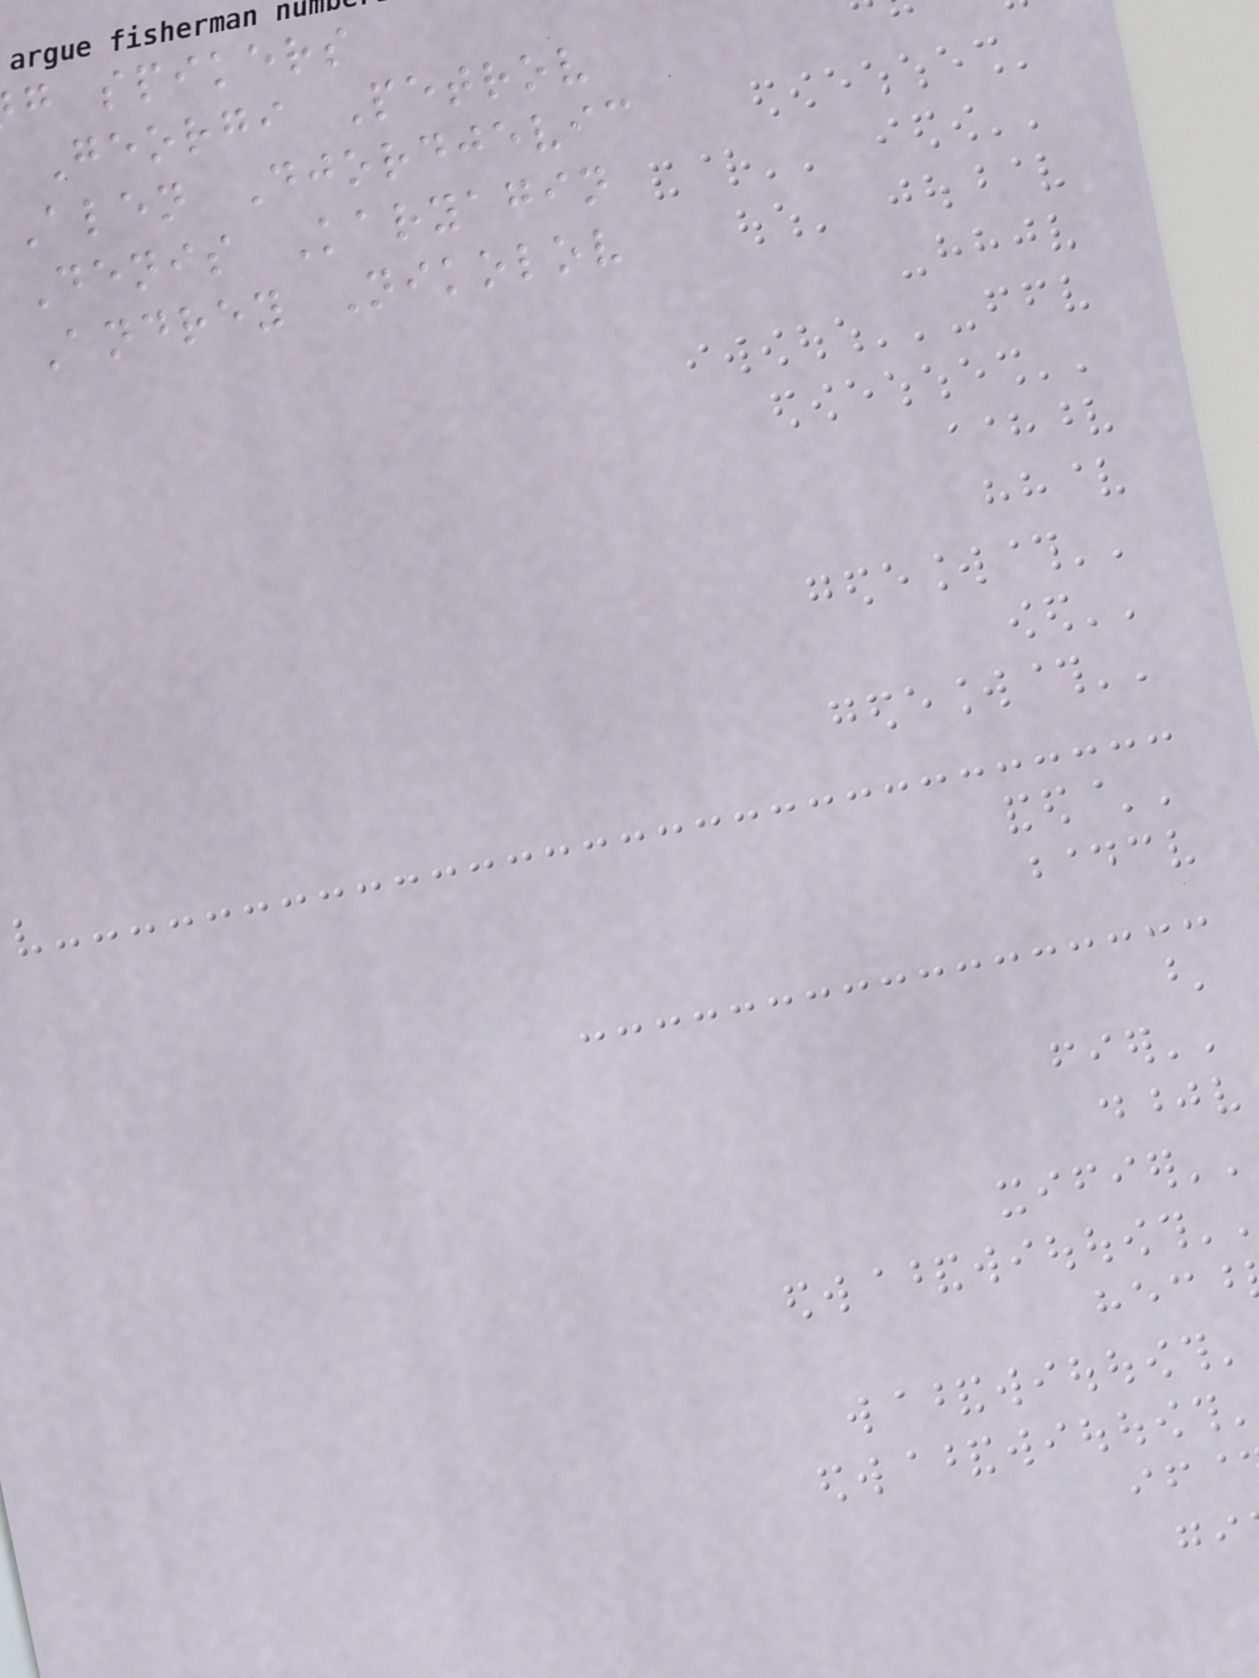g spikers
Georgi Petrov
Alen Djordjevic
Denis Karyagin
Andrey Nikolov
